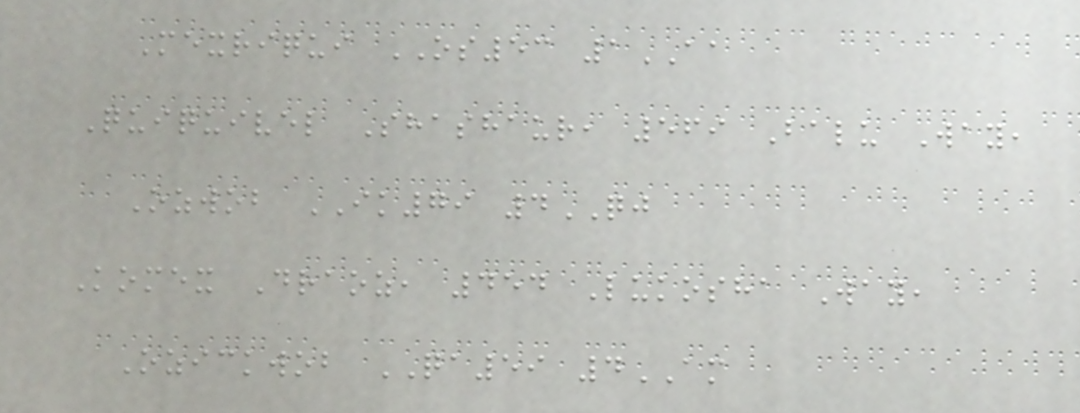Mexriqui OS53 1AA
Quiquivel Shashaur, 569 Balu Way,
Ozwob IK79 4QJ
Komex Draoz, 454 Lukosha Way,
Ozickwob QA59 4AM
